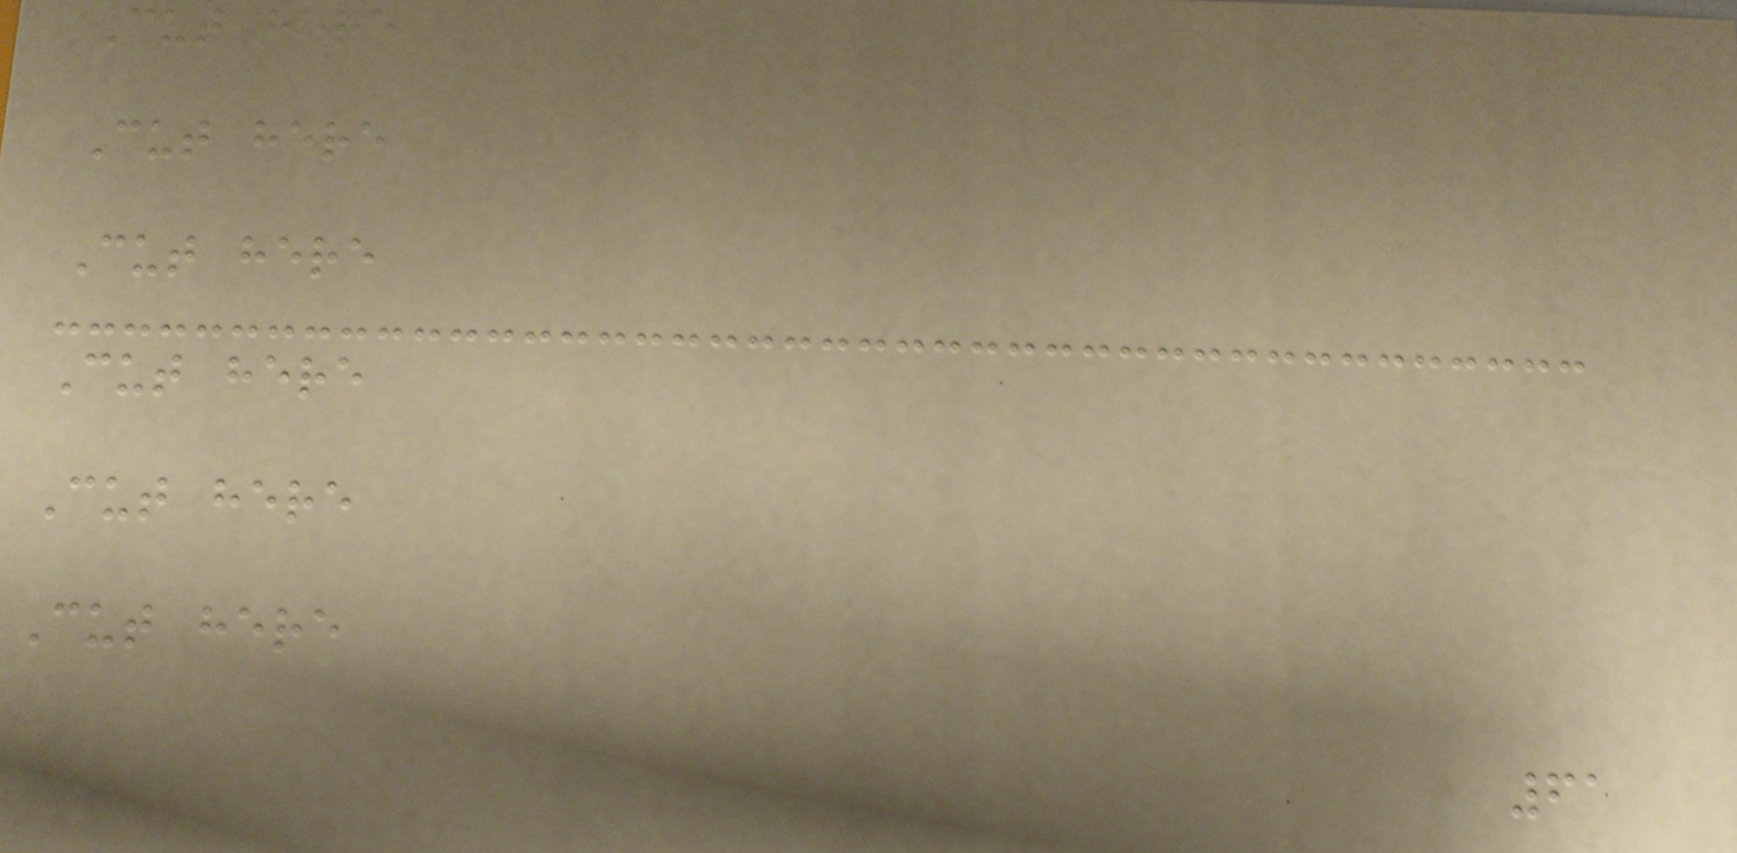Cut here
Cut here
Cut here
Cut here
Cut here
Cut here
61
